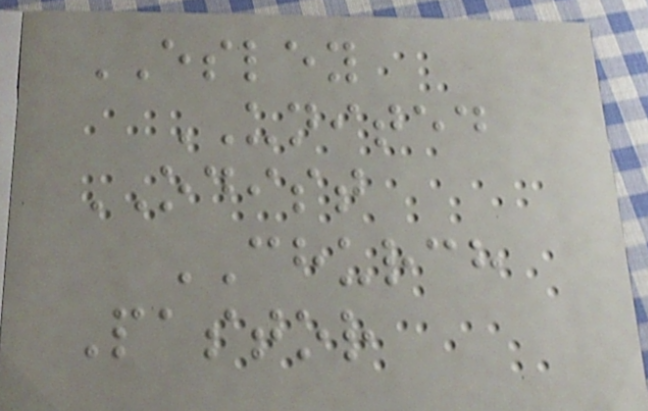ESLEY
UNITED
ODIST
CHURCH
Pastor
